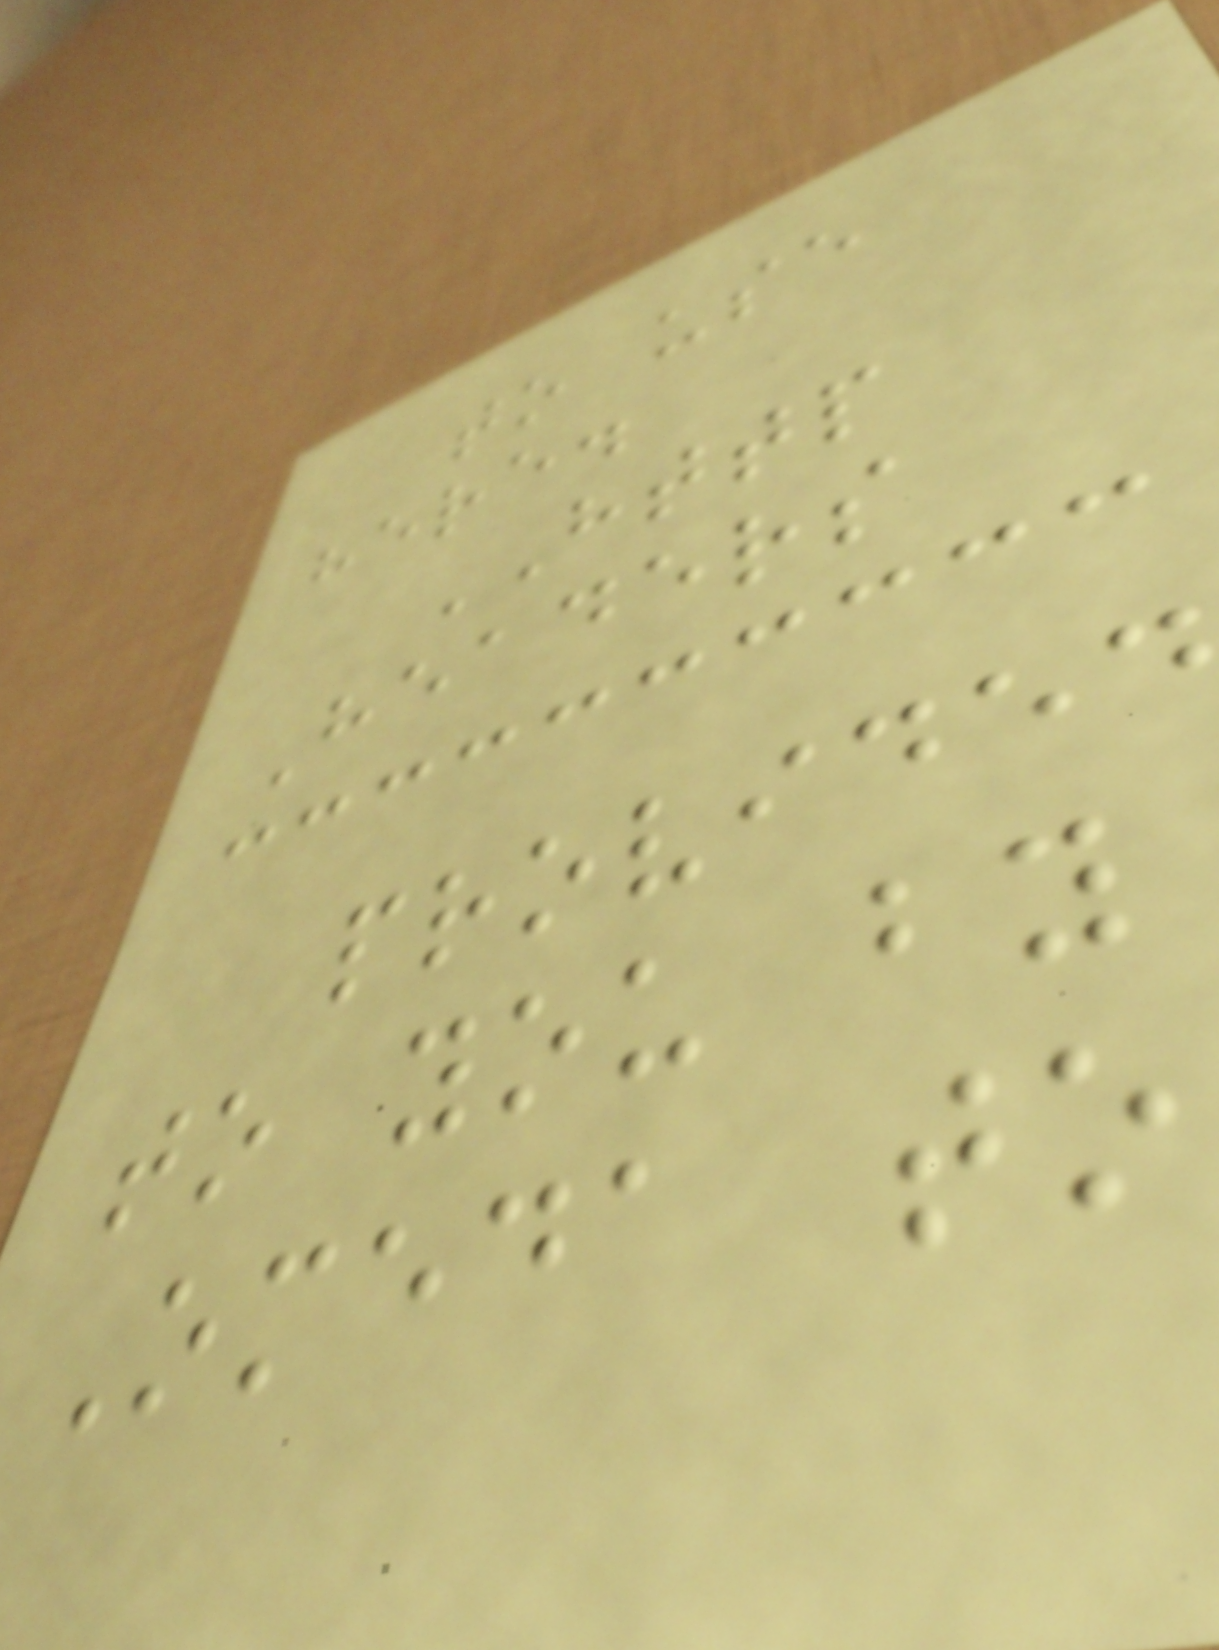to use
here.
HTTP
Headers
provided
to you by
Omeda to
